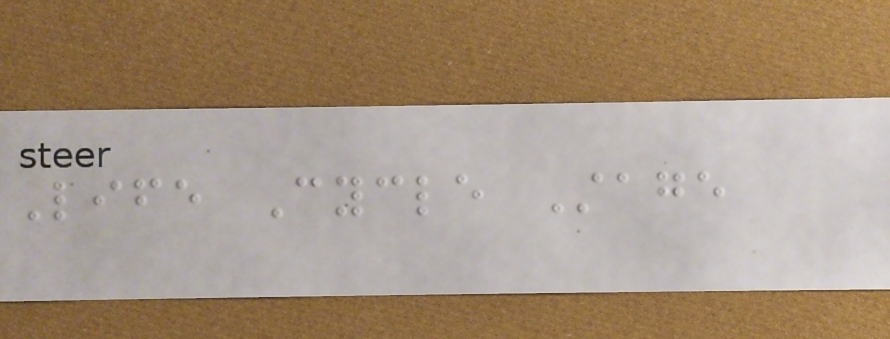Life Cycle Stage
